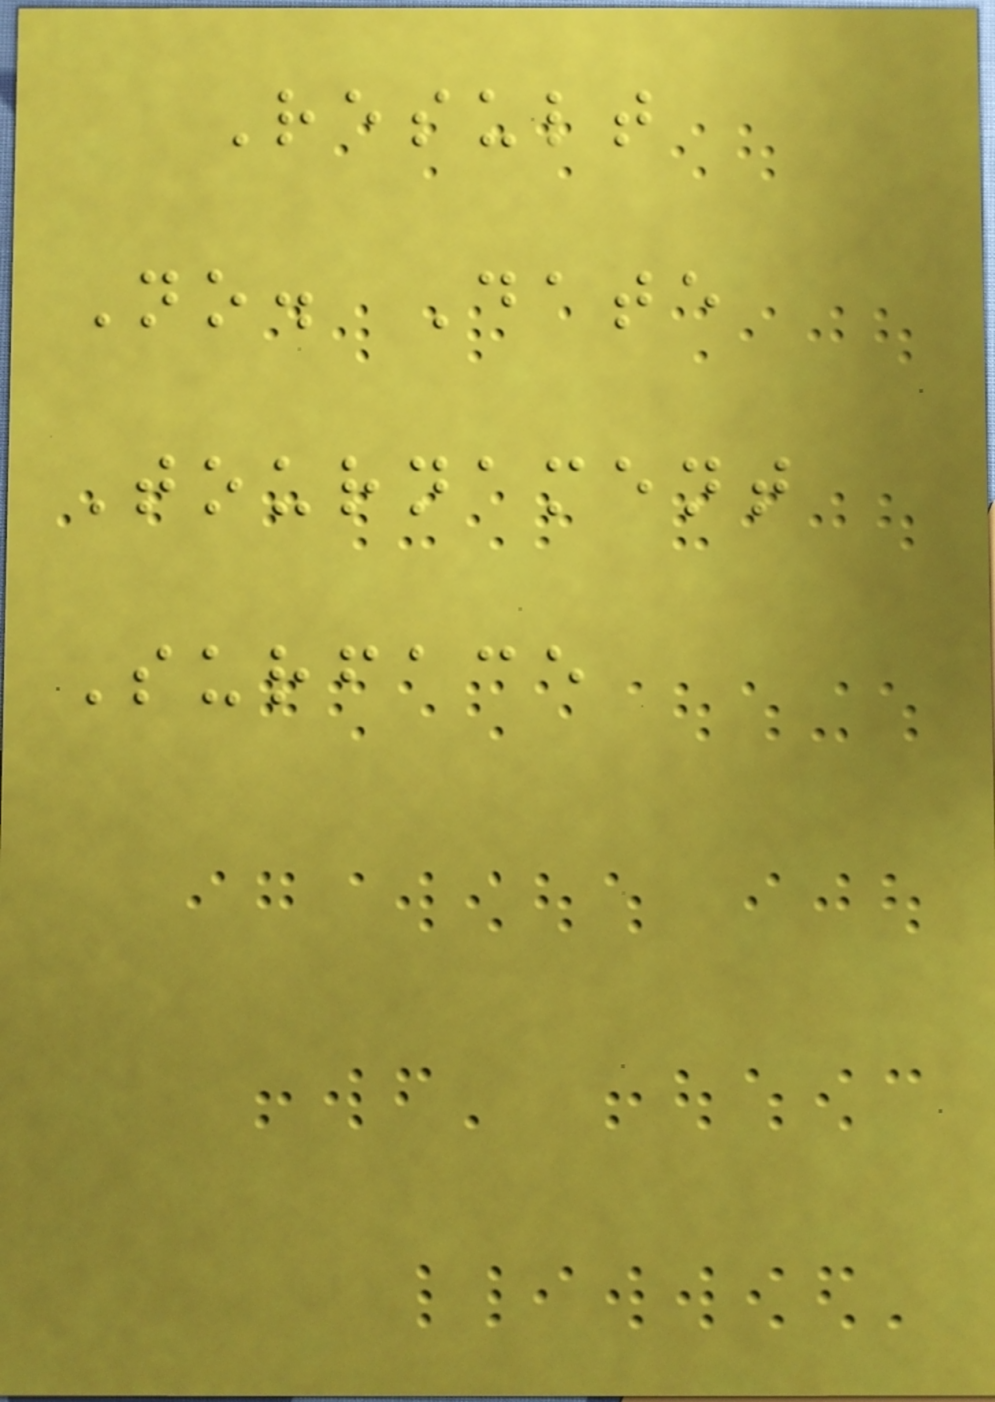Result
No. Date
Tournament
Surface
